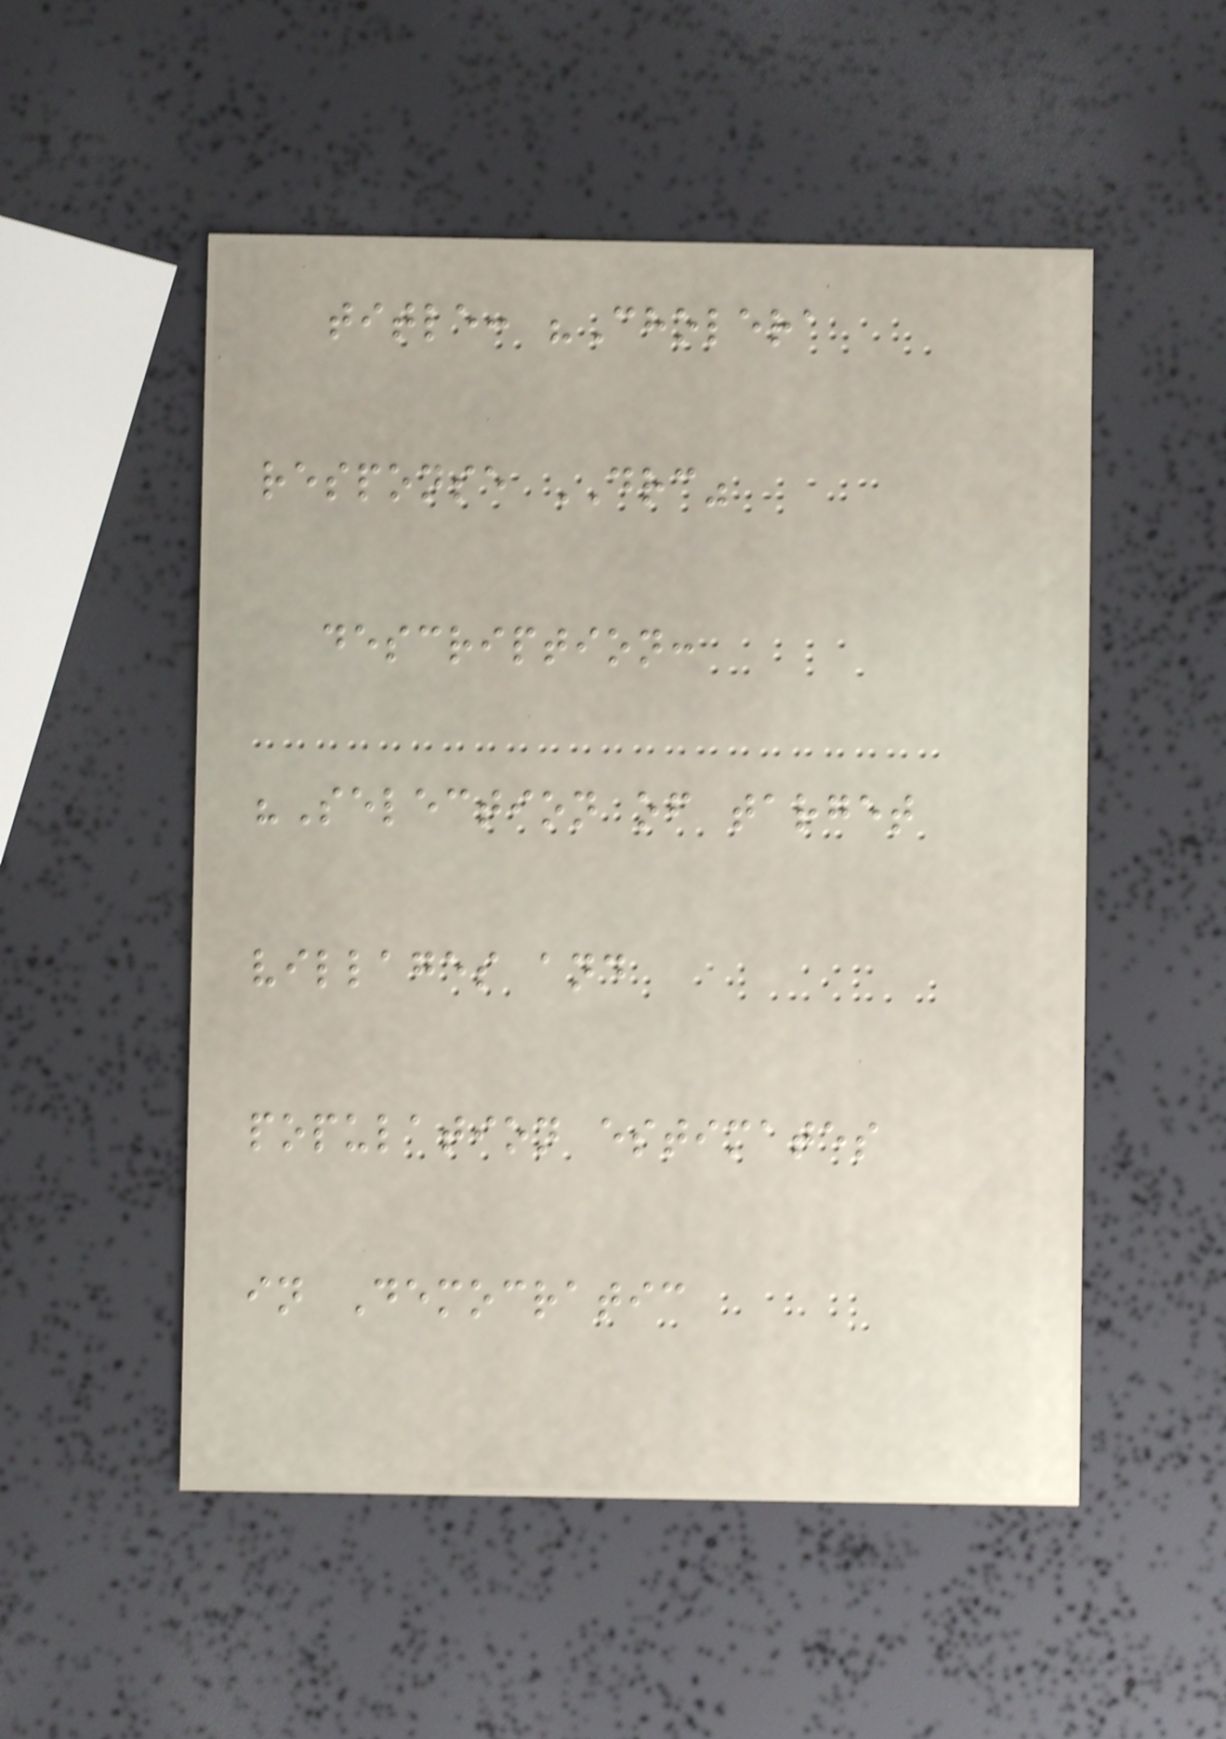title: "Cholera
response DRC"
description:
"Selection of target
villages and
population estimates
in Democratic
